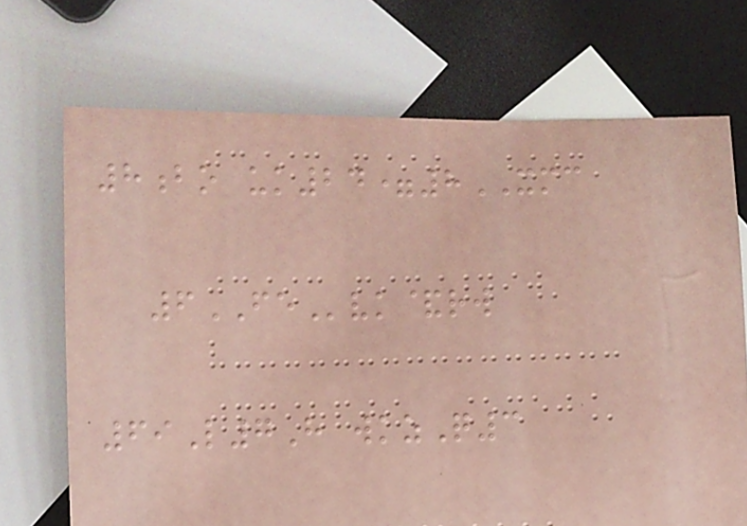8bo uk24=8XMC
6FEvk&rw
69L7H wkzQ3
